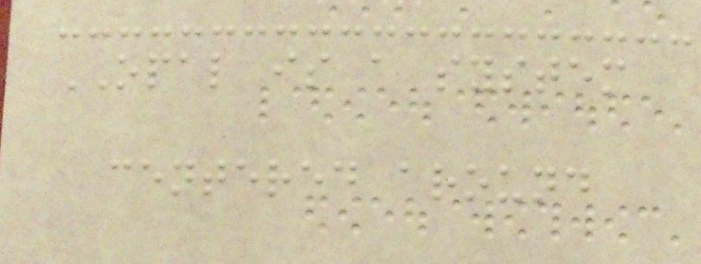OPAL is a system
centered around
